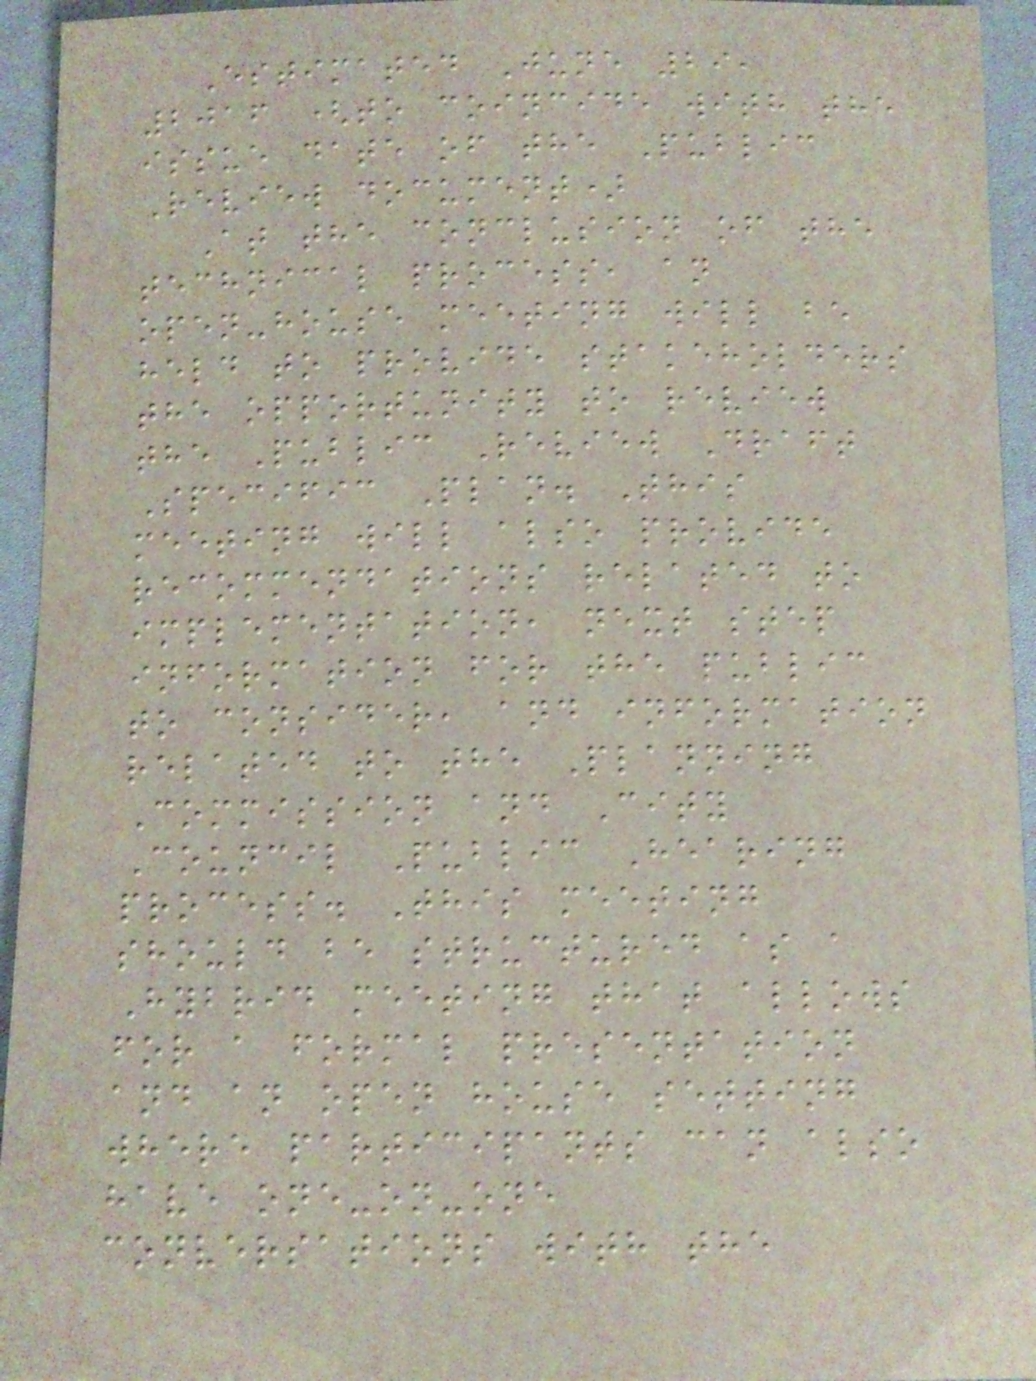Estimated June 29,
2016 (to coincide with the
issue date of the Public
Review document)
At the conclusion of the
technical process, an
open-house meeting will be
held to provide stakeholders
the opportunity to review
the Public Review Draft
Specific Plan. This
meeting will also provide
recommendations related to
implementation, next step
information for the public
to consider, and information
related to the Planning
Commission and City
Council Public Hearing
process. This meeting
should be structured as a
Hybrid meeting that allows
for a formal presentation
and an open house setting
where participants can also
have one-on-one
conversations with the
